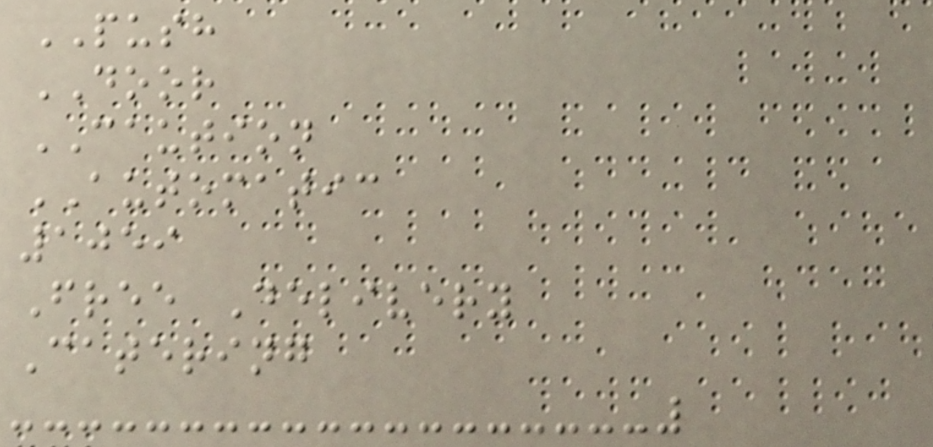PUSH
DOOR
CAUTION
AUTOMATIC
1059
Free Delivery
Catering
